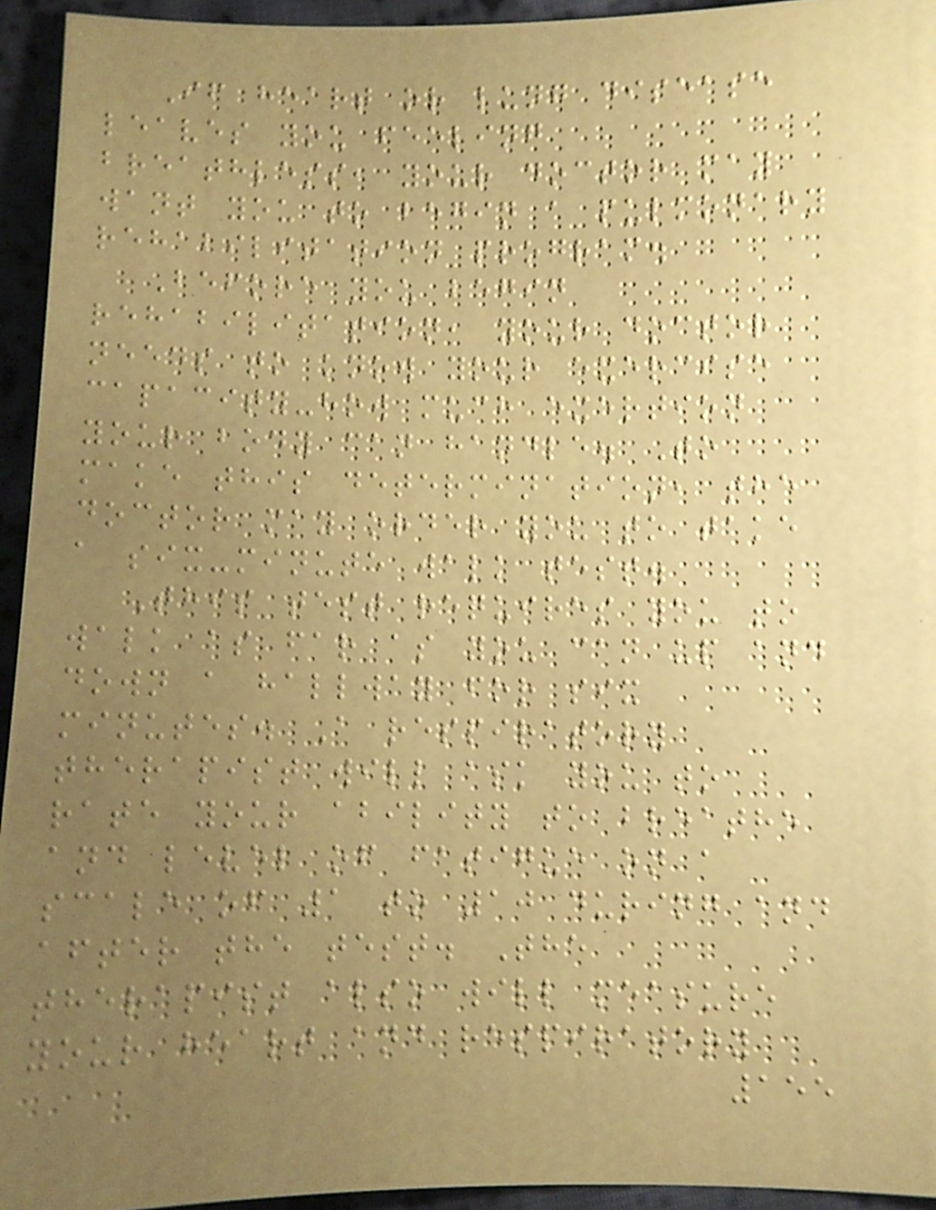If heart or lung disease
leaves you feeling
breathless, your doctor may
want you to begin a pulmonary
rehabilitation program.
Before you begin
rehabilitation, your doctor
needs to know your exercise
capacity-how much exertion
your body can handle. To
make this determination, the
doctor may order you to take
a six-minute walk test.
This test requires you to
walk as far as you can up and
down a hallway for six
minutes. A respiratory
therapist will ask you to
rate your ability to breathe
and level of fatigue on a
scale of 1 to 10 during and
after the test. The
therapist also will measure
your heart and respiratory
155
